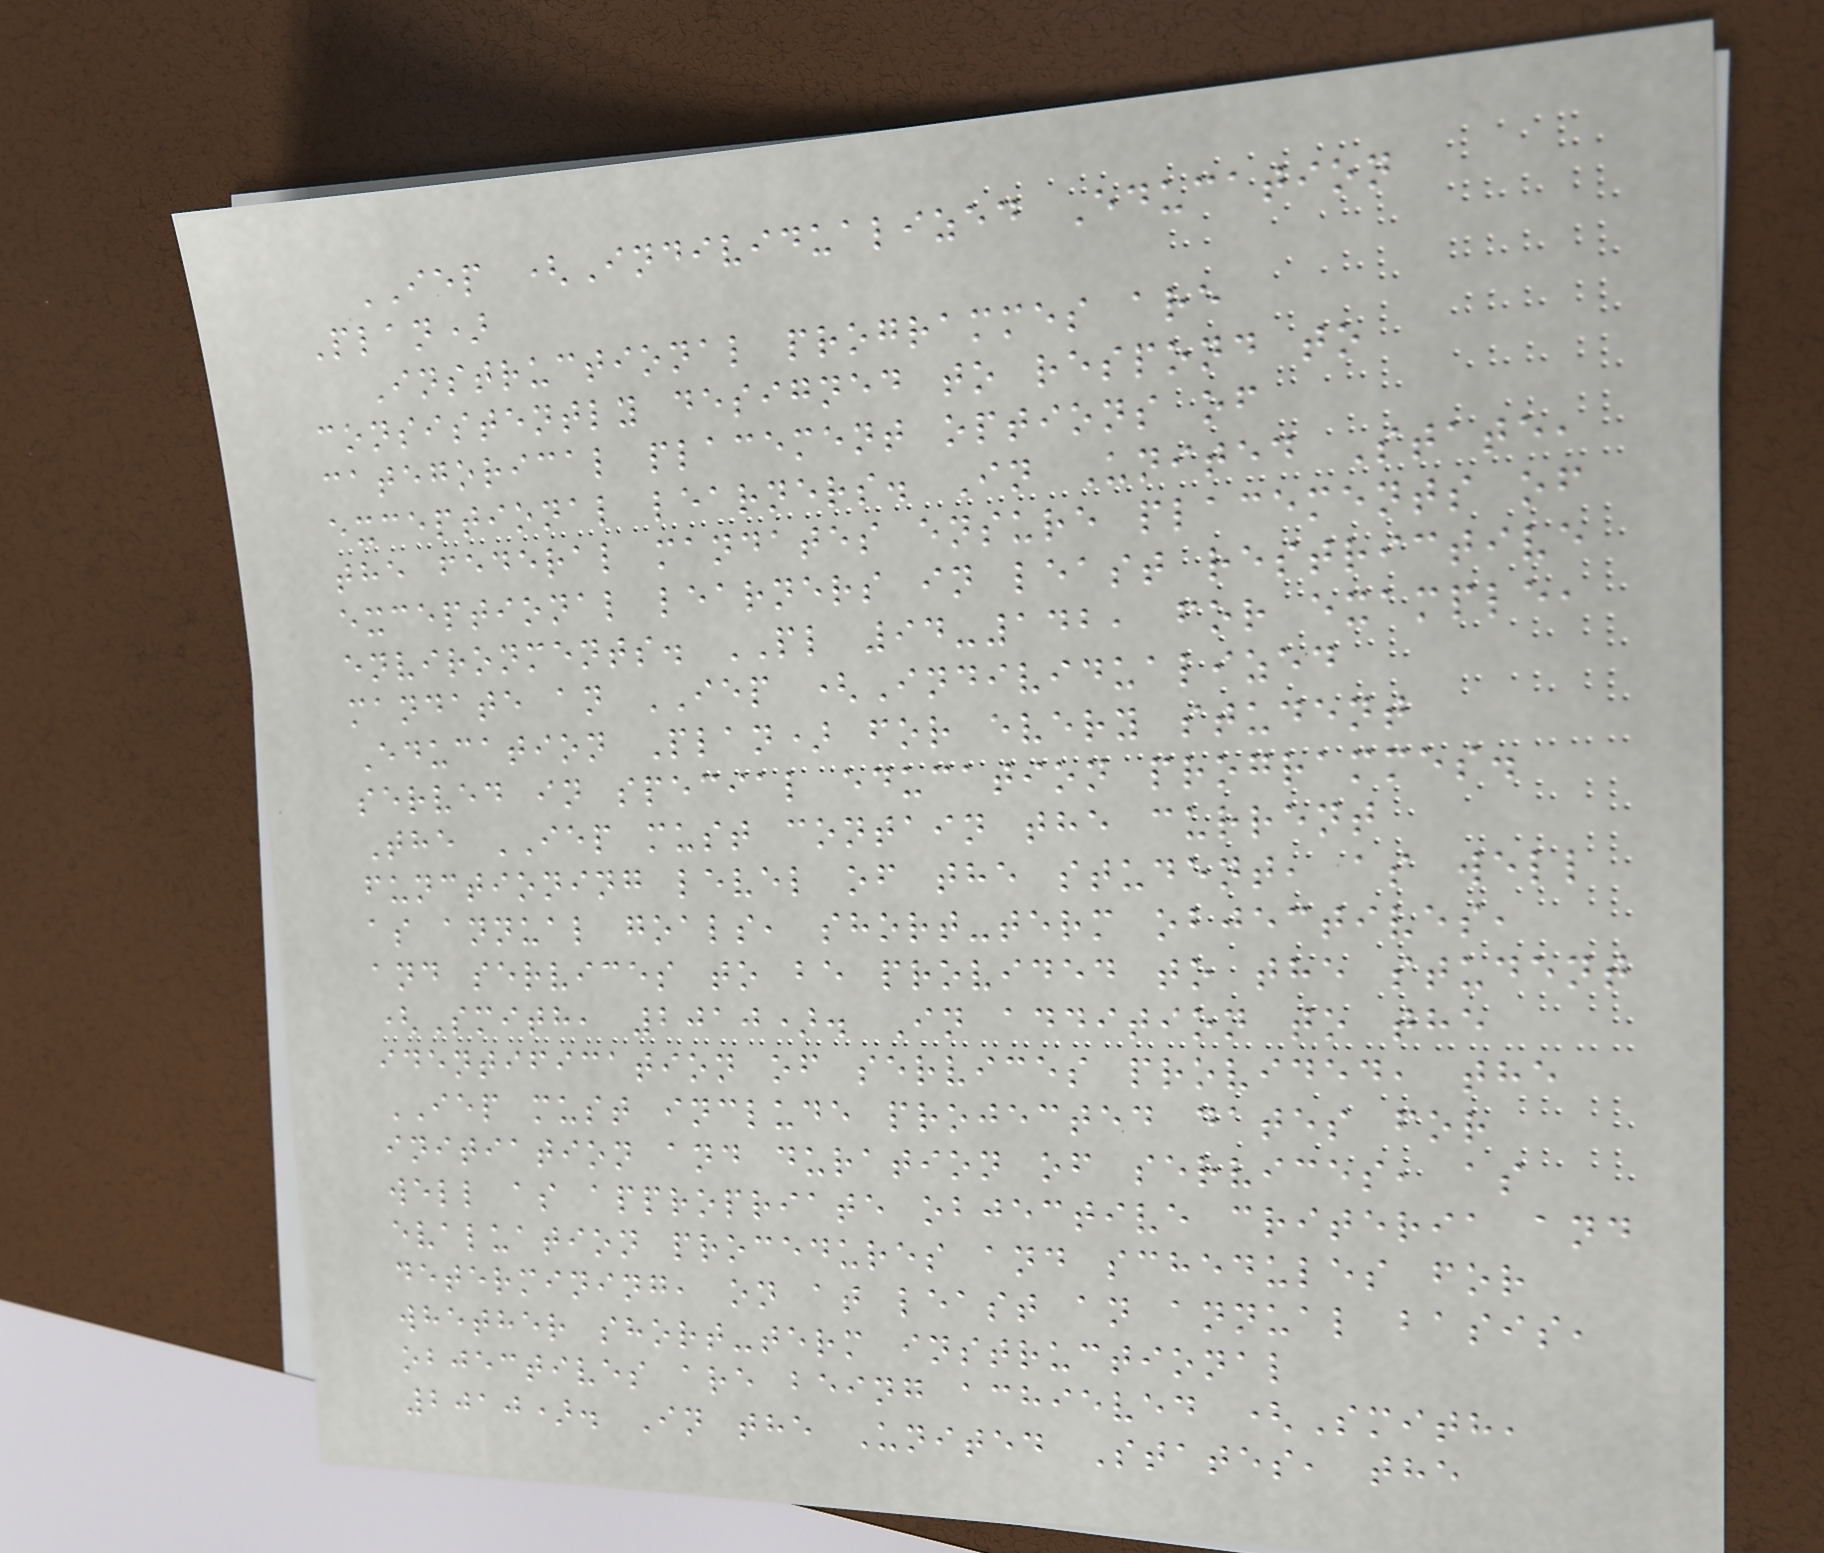IEP (Individualized Education
Plan)
Instructional programmes are
consistently designed to respond to
categorical placement options of
exceptional learners. In United State,
the federal mandates ensure placements of
exceptional learners in least restrictive
environments. PL 94-142, for example,
mandate an IEP (Individualized
Education Plan) for every student
served in special education programmes.
The IEP must contain the current
functioning level of the student, as well
as annual goals, short-term objectives,
and services to be provided to the student
(Smith, 2010). In addition to the
identification of services provided, the
IEP must include projected dates for
initiation and duration of services, as
well as appropriate objective criteria and
evaluation procedures and schedules for
determining, on at least an annual basis,
whether short-term instructional
objectives are being achieved (Smith,
2010). In the United States, the
